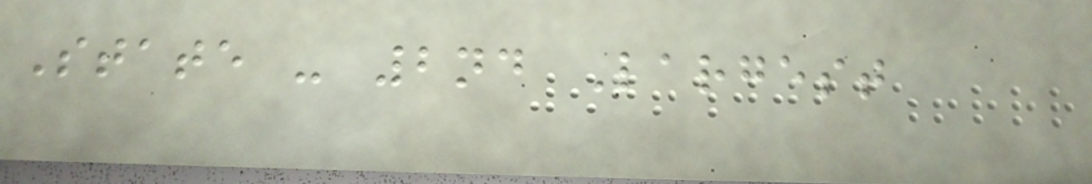State - 2nd Largest
